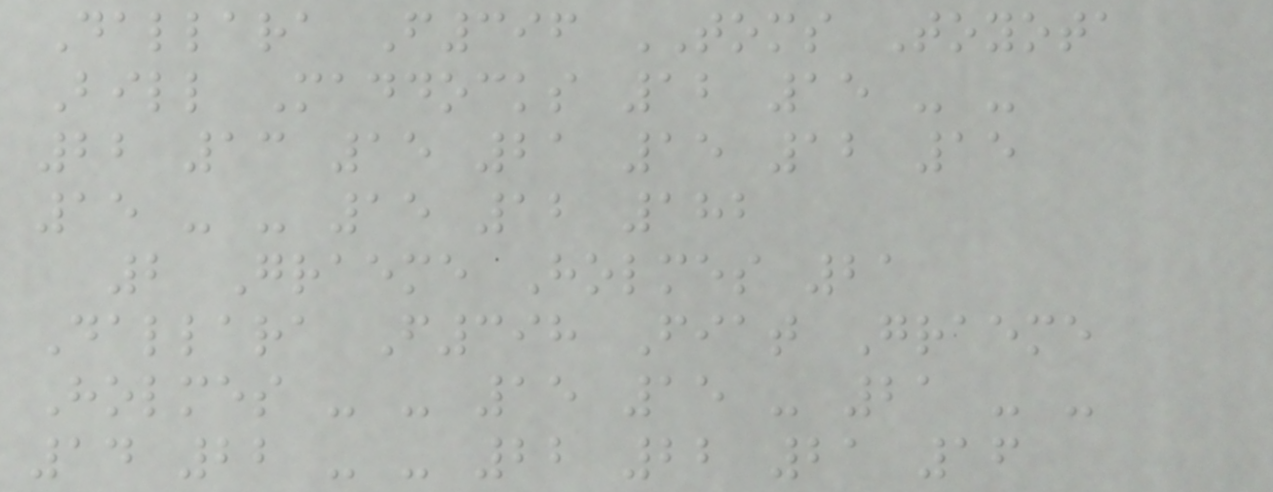Dallara F396 TOMS Toyota
Bill Maddocks 12 15 - -
22 13 15 21 15 12 15
15 - - 15 12 182
2 Graeme Holmes 21
Dallara F398 Fiat Graeme
Holmes - - 15 15 - 21 - -
14 22 - - 22 22 21 16
